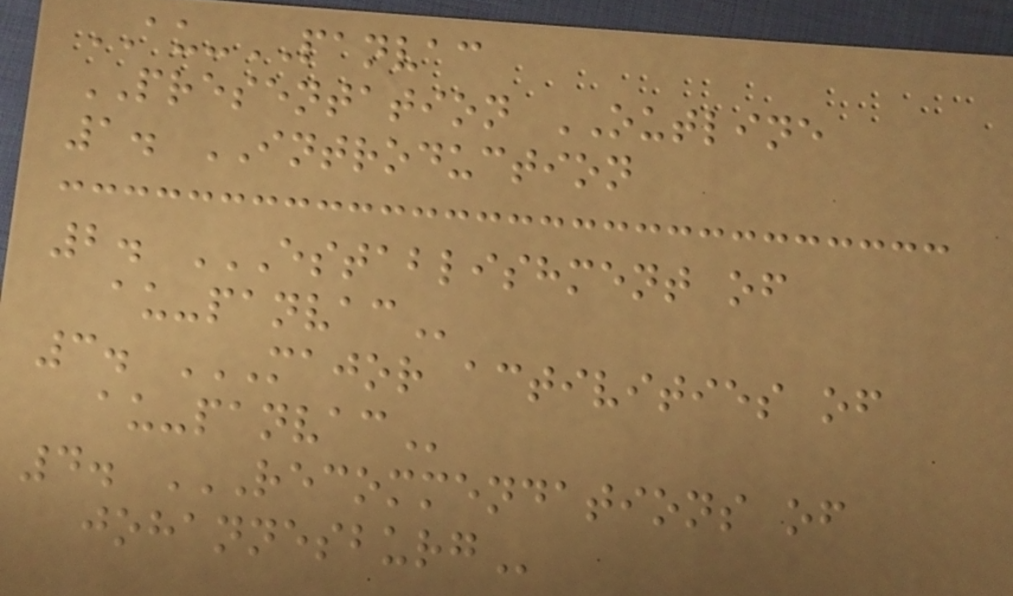AU-PANVAC
PRESENTATION OUTLINE
1. INTRODUCTION
2. ESTABLISHMENT OF
AU-PANVAC
3. MAJOR ACTIVITIES OF
AU-PANVAC
4. RECOMMENDATIONS OF
JOHANNESBURG
